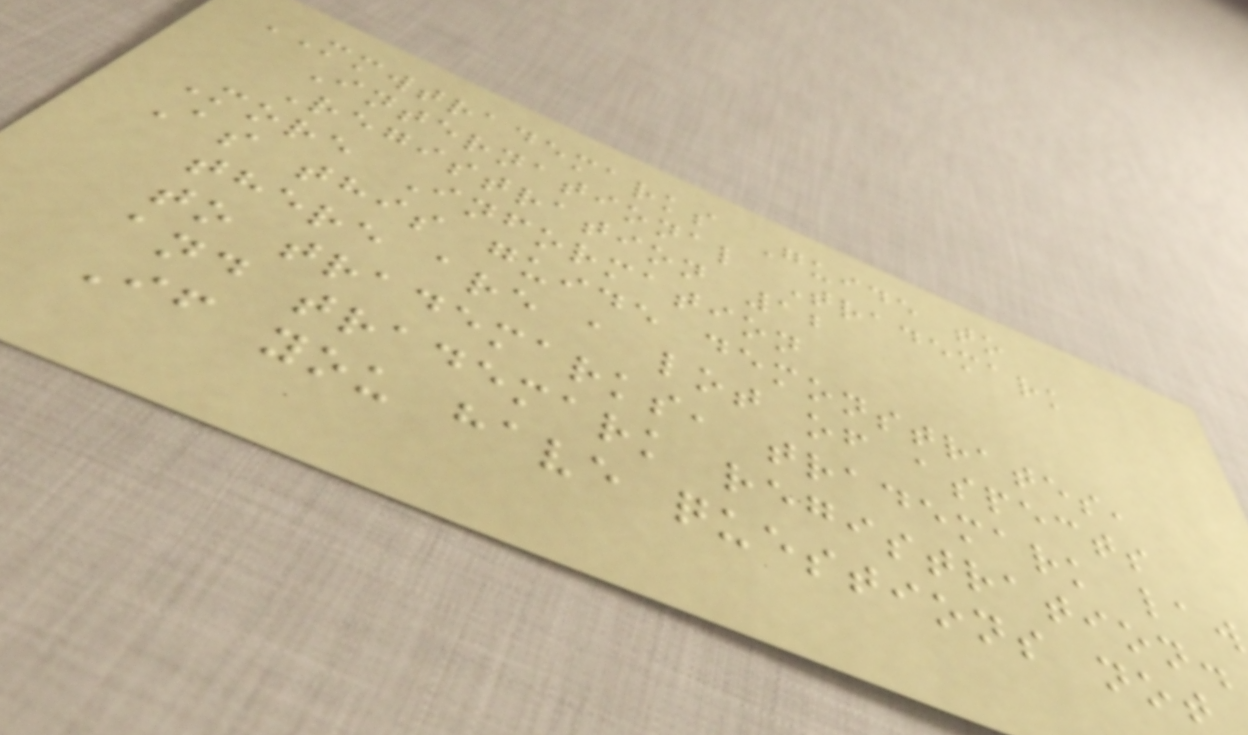MMWTRADEMARKS Guide to
International Trademark
Registration 12
More Information
As this guide demonstrates,
there are a lot of aspects
to trademarks, trademark law
and trademark registration.
If you have questions not
